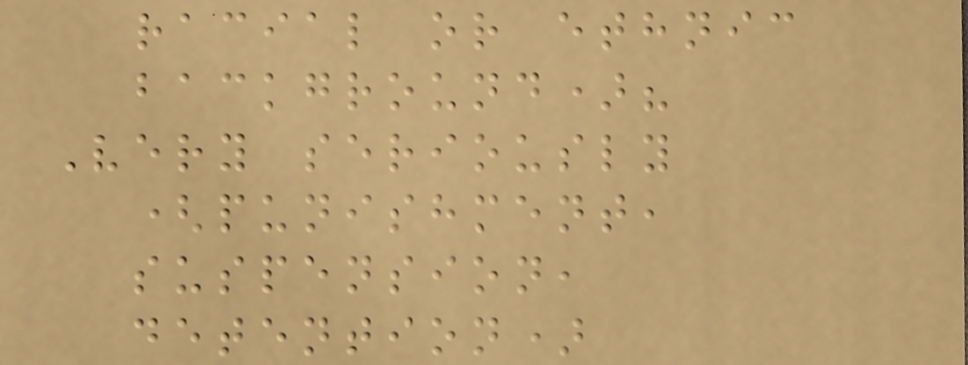racial or ethnic
background)?
Very seriously
(punishment,
suspension,
detention)
